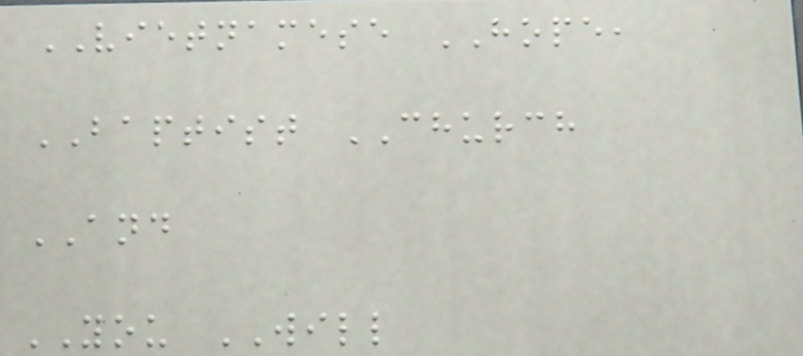VIETNAMESE HOPE,
BAPTIST CHURCH
AND
YOU WILL
